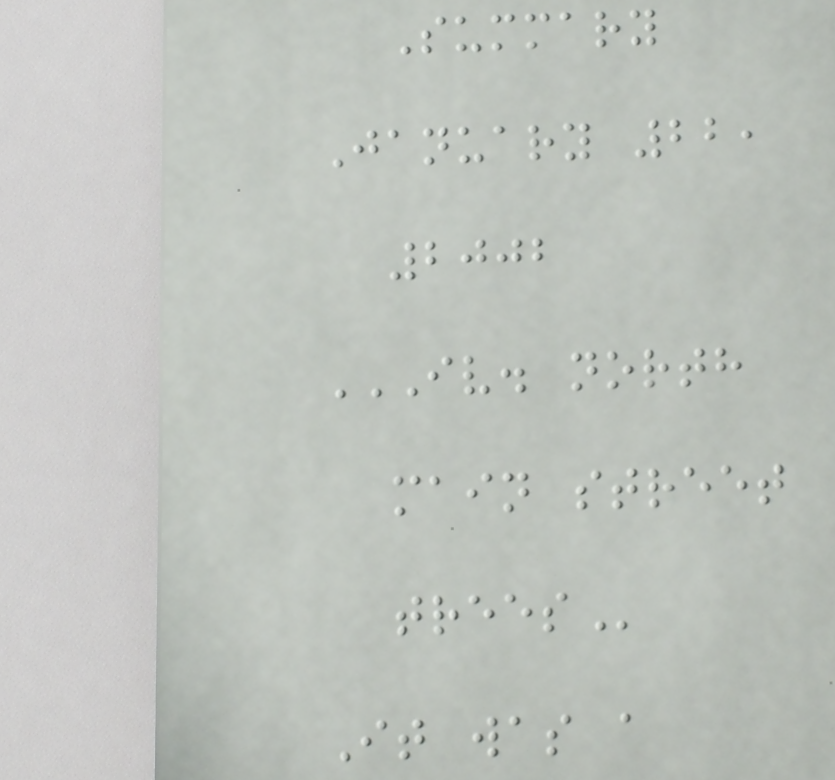Summary
January 22,
2002
IV. NORTH
MAIN STREET
TREES
It was a
